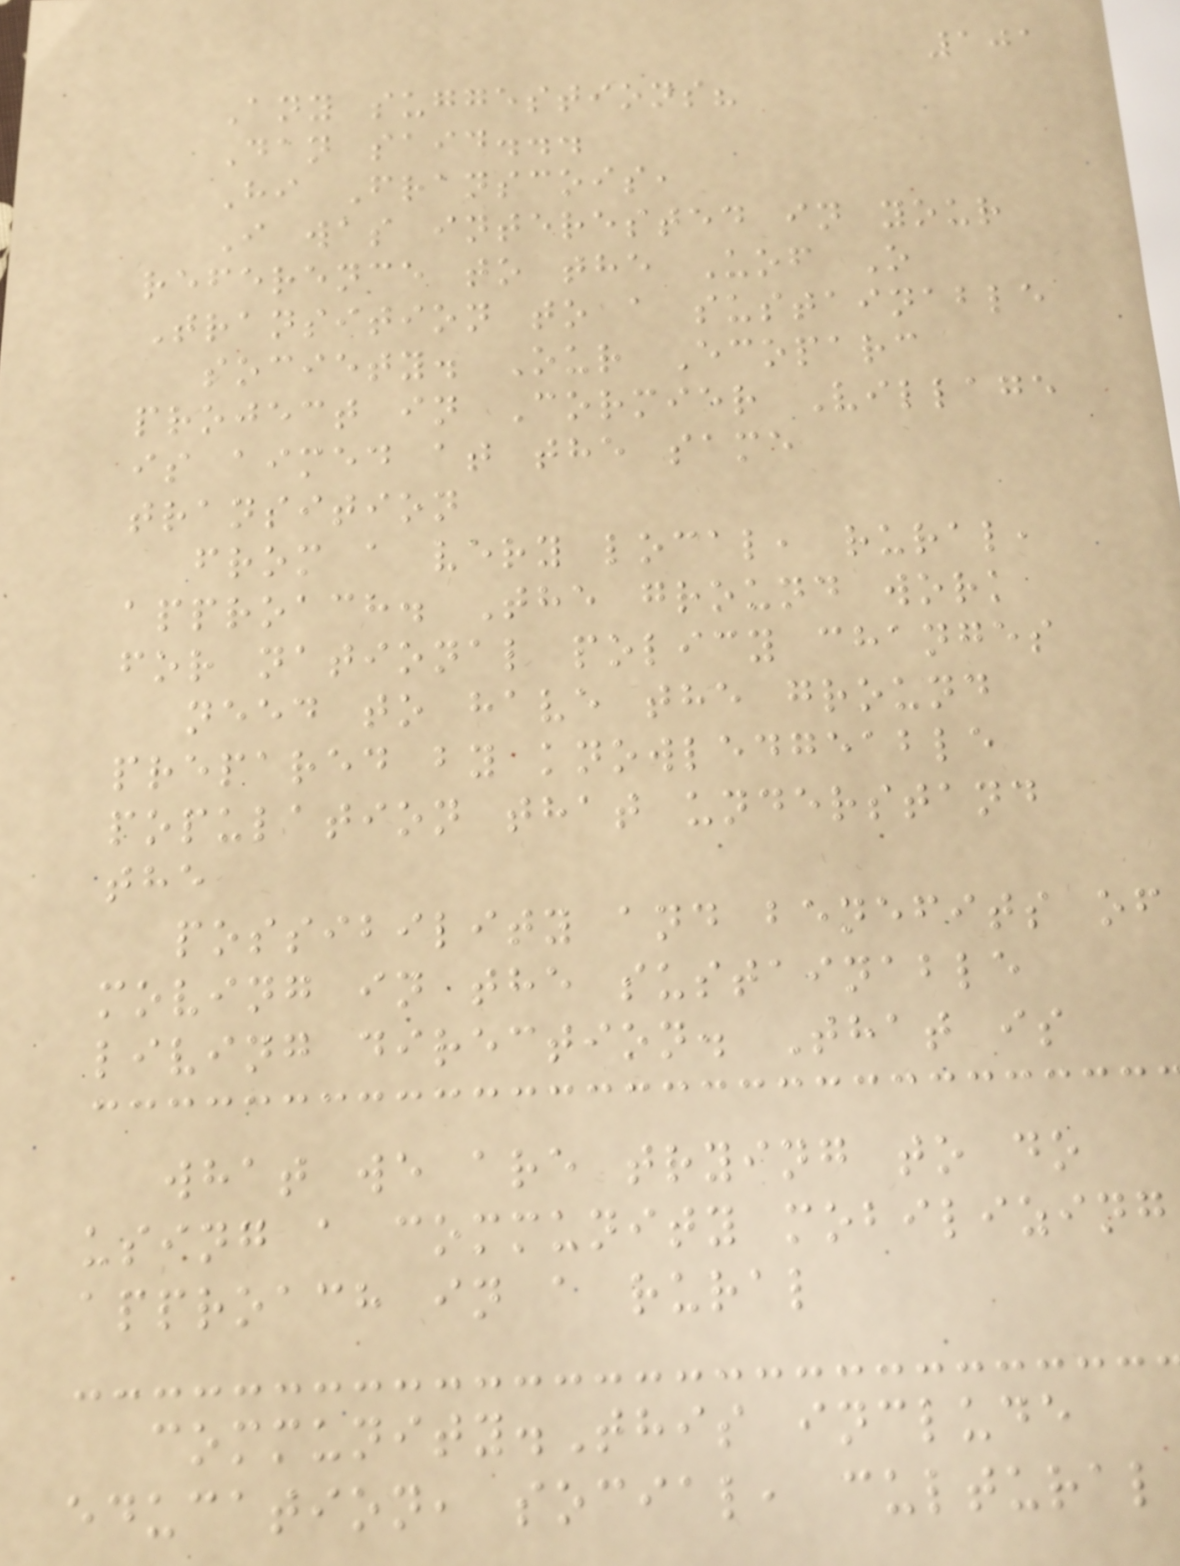101
Any suggestions?
Dan said...
Hi Franscois,
I was interested in your
reference to the Uof O
Transition to a sustainable
society. Our Ecoparc
project in Cormier Village
is aimed at the same
transition
from a very local, rural,
approach. The ground work
for national policy changes
need to have the ground
prepared by knowledgeable
population that understand
the
possibility and benefits of
moving in the sustainable
living direction. That is
what we are trying to do
using a community mobilizing
approach in a rural
community.This include
education, social, cultural
